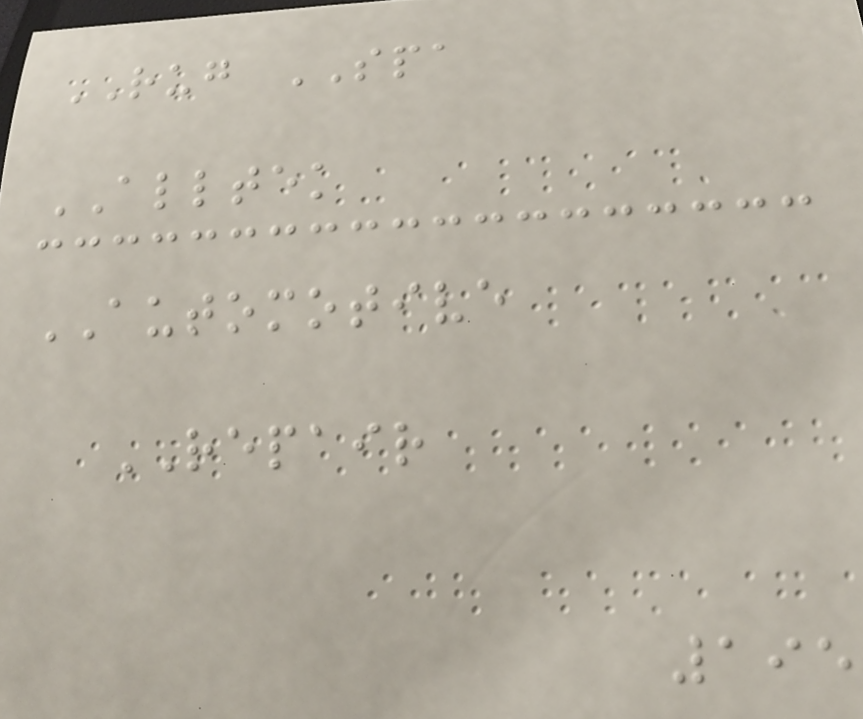RUG SPA
ALLTEK
AUTOMOTIVE
REPAIR
195
